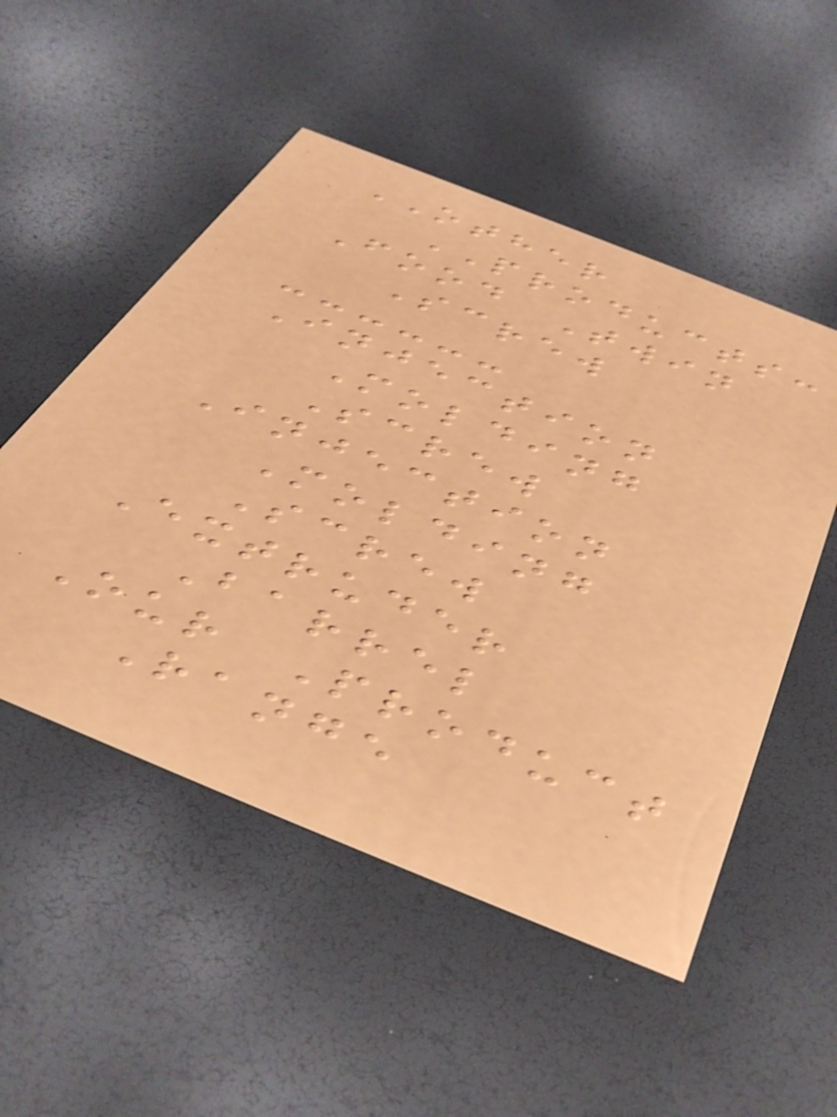OTHER
PRODUCTS:
Food Twin
Screw
Injection
Molding
Screw
Injection
Molding
Screw
Extruder
Barrel
Our Product
Range
